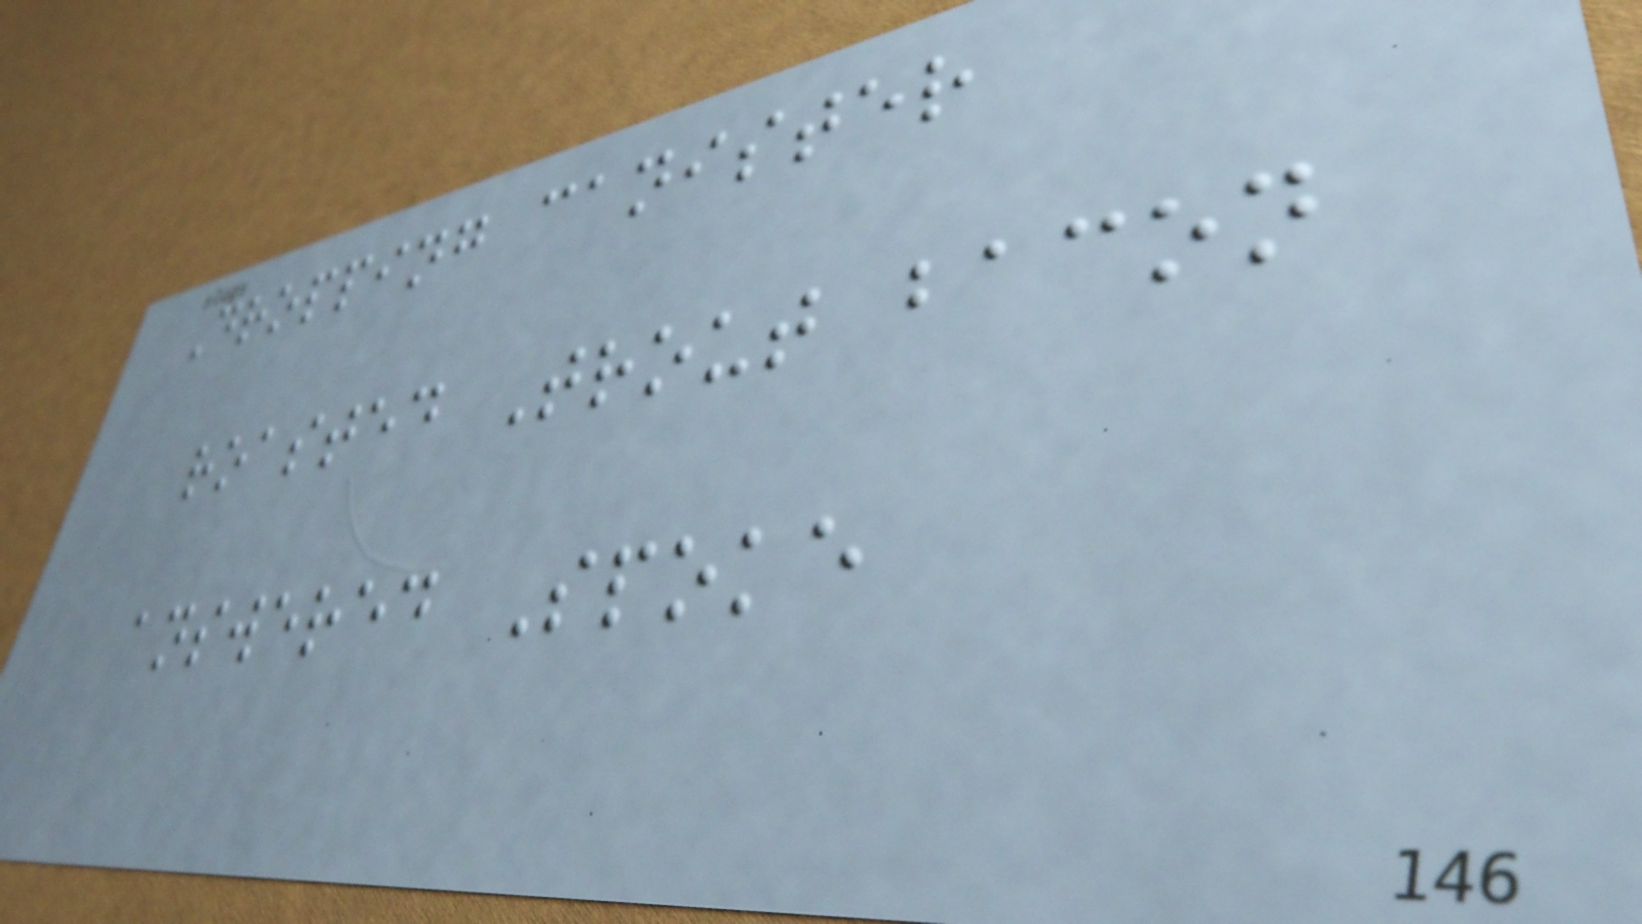Dropping canister
roasted Trout bacon
answered Spoke
